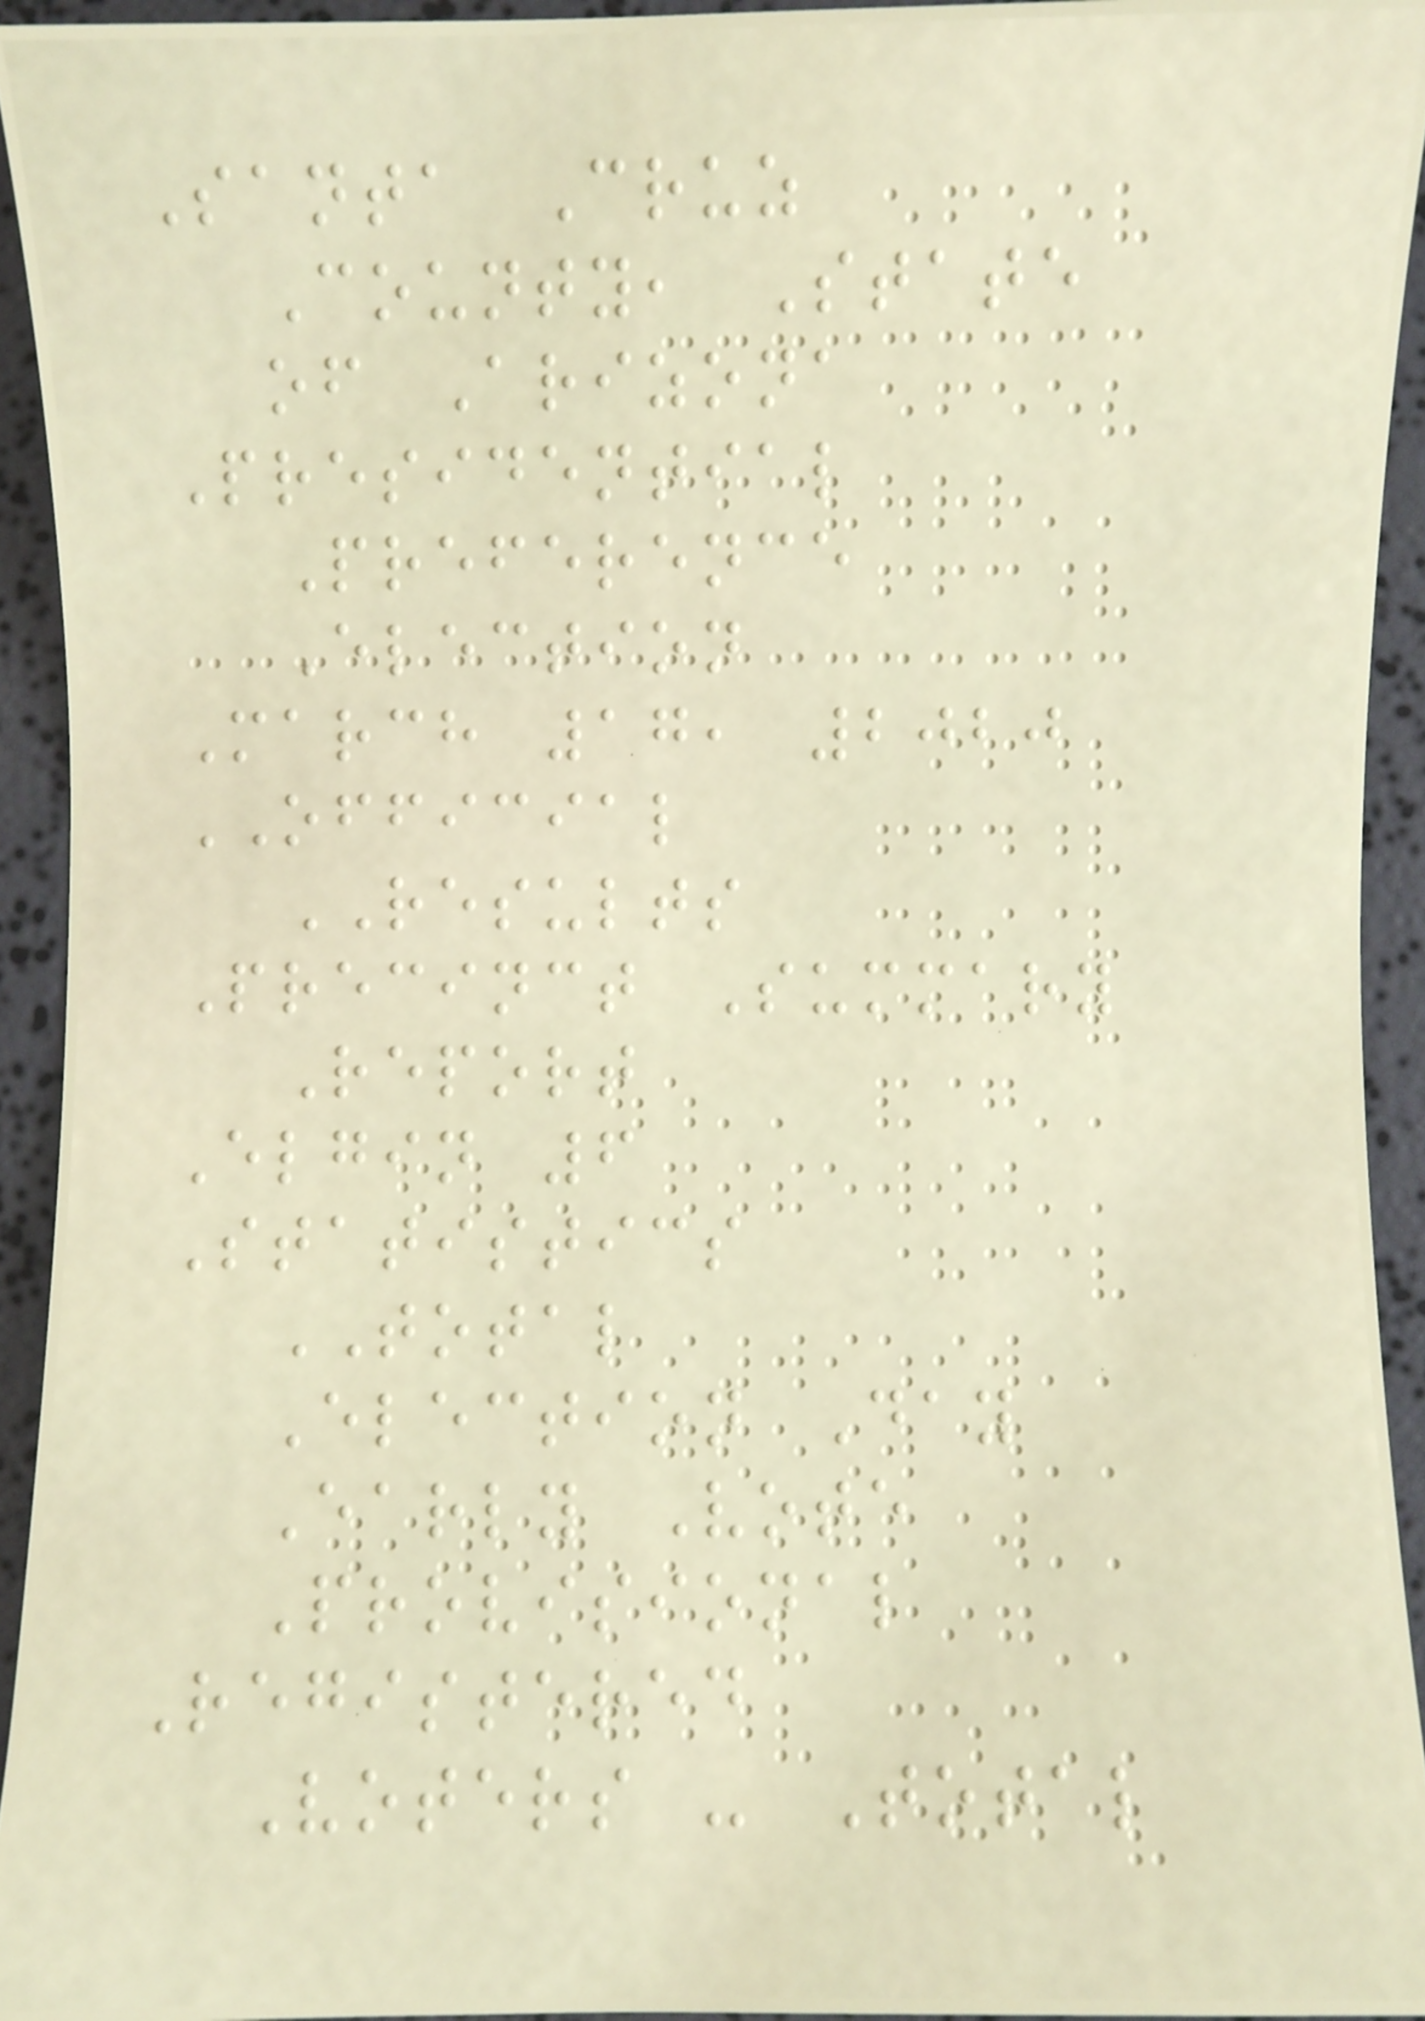Santa Cruz
County, State
of Arizona
Presidential
Preference
Election
March 17, 2020
OFFICIAL
RESULTS
Precinct Summary
Report
Elgin 6
Statistics
TOTAL
Election Day
Early Vote
Provisional
Registered
Voters - Total
